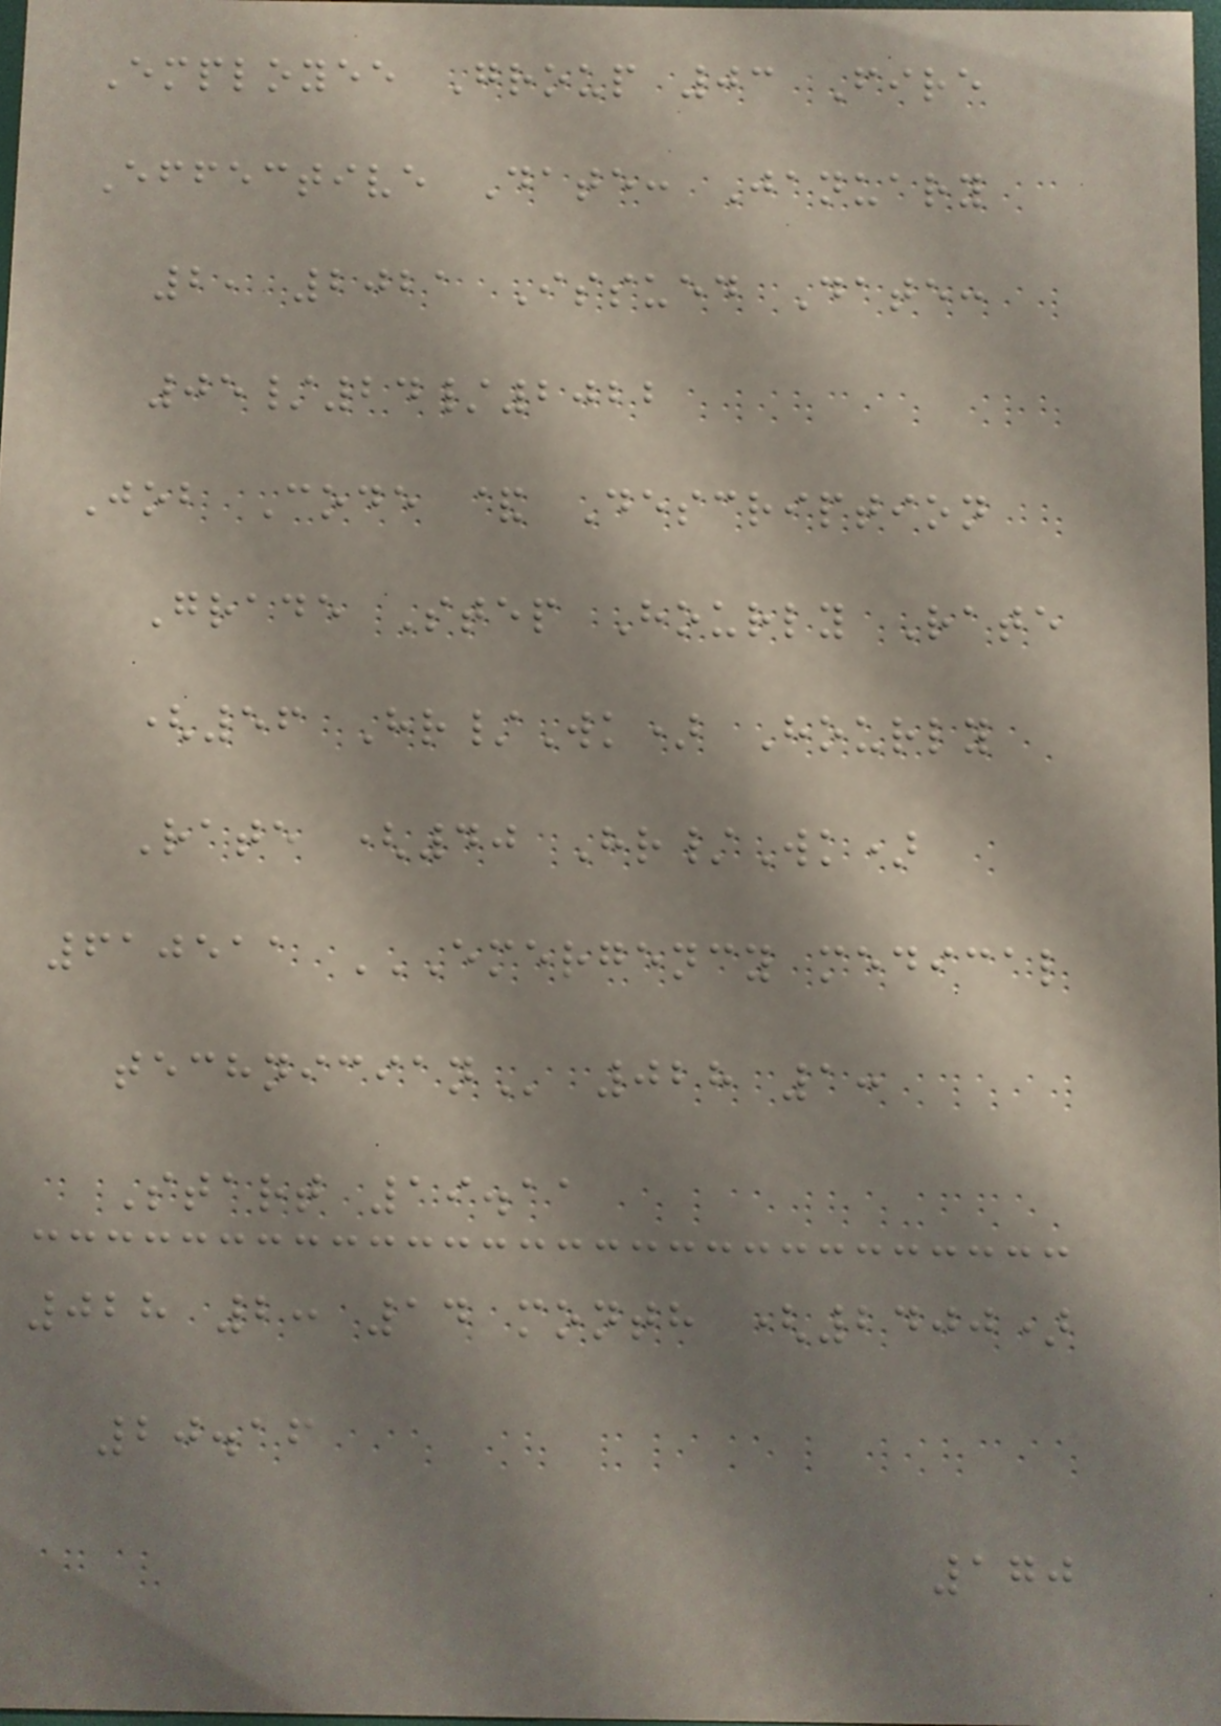Employee Group 03 Fire
Effective Date: January
2, 2021 Issued Date:
05/24/2022
Job Code & Description
Grade Step Hourly Rate
(56 Hr/Wk) Hourly
Rate (40 Hr/Wk)
610511 EMERGENCY MEDICAL
TECHNICIAN 028 1:
Start 19.11
028 2: 14 month (2400)
20.16
170
